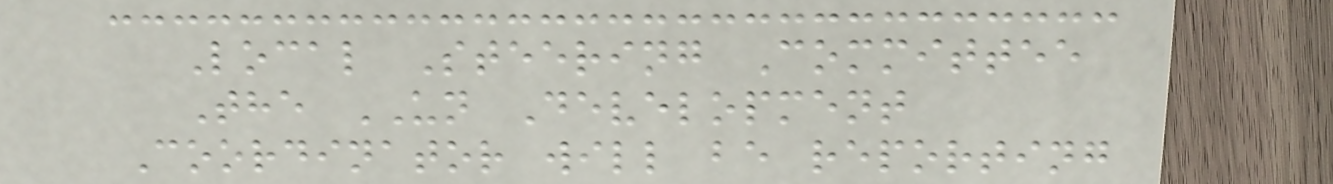Local Steering Committee
The UN Development
Coordinator will be reporting
